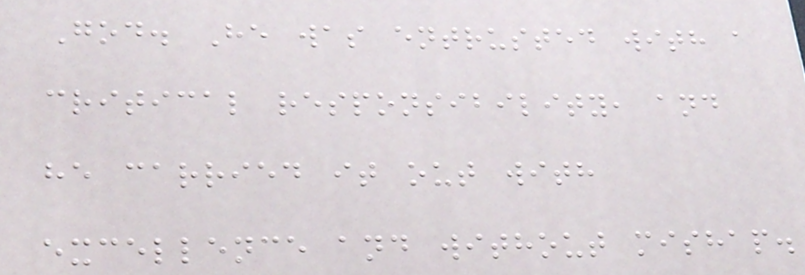God. He was entrusted with a
critical responsibility, and
he carried it out with
excellence and without mishap.
